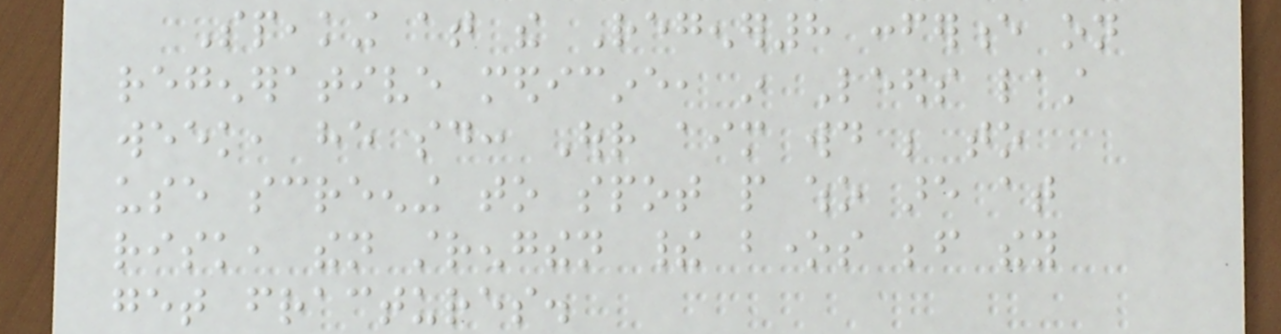Speaking at the Regener8 conference on
regenerative medicine, in Leeds last
week, he said: Our aim would be to
use screening to spot people who are at
risk, then strengthen their bones before they
get fractures.
